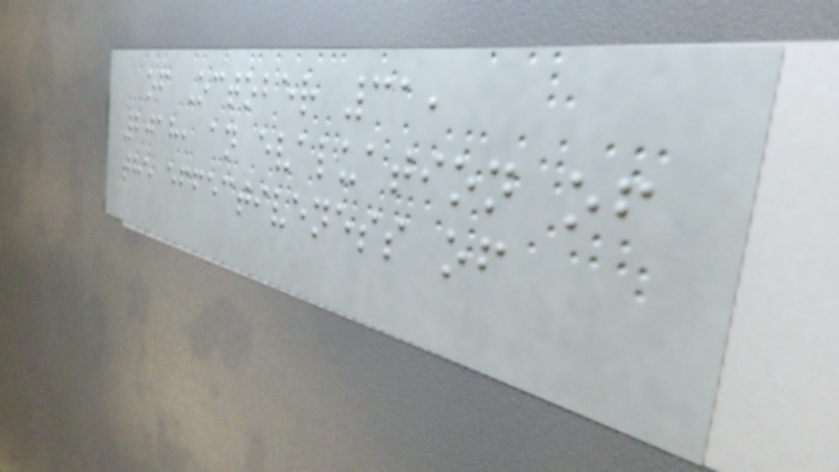of October 31,
2018, an evaluation of
the effectiveness of
